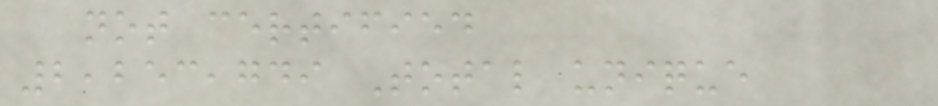not certified
2,253,749 Total unique
